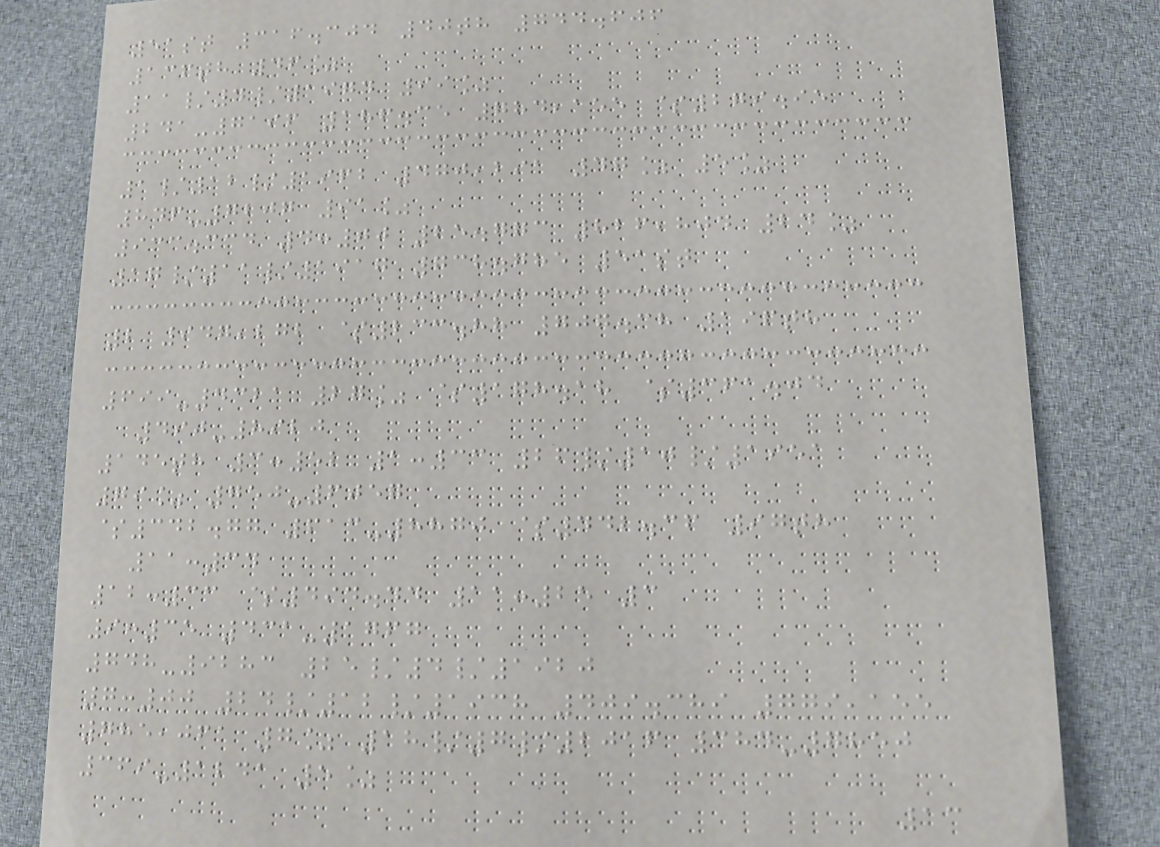51st 316.304 40th 744.606
136th 46%
11/4/1974 99%
241-7196 186.35 784,155 $279.95
1/12/1962 470,291 47% 5%
846-7207 91%
933.334 4:00 25.773 826,804 24%
17/11/1917 738.785 51st
2 947,272 $233.88 707.38 196th
699-4321 27% $178.18 $361.04
490-8920
145th 3:52 1:33 26/10/1951
79% 750-6057
$342.77 613-8870 $442.36 97th
11:34
12:33 $494.44 11:25 3
9:35 431-1767
748-9283 25/4/1920
7:00 24/12/1938 409.389 779,155
785,061 7% 18/7/2016 384-7850
369-1241 5%
13
